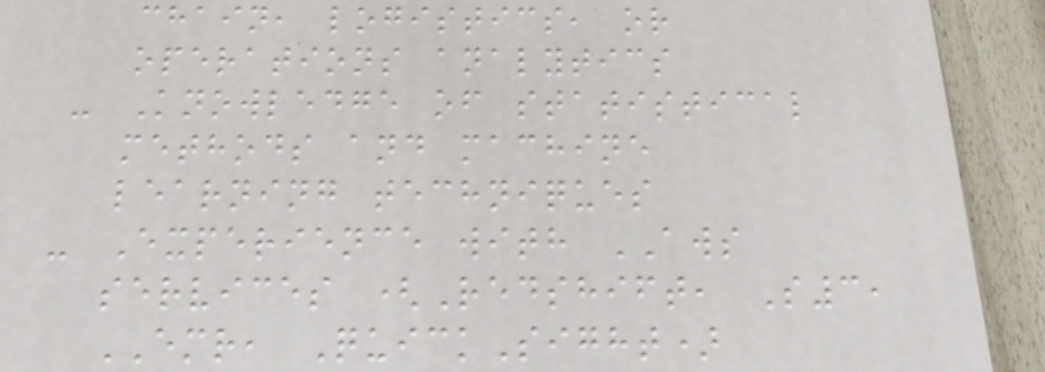chain, logistics, or
operations analytics
- Knowledge of statistical
methods and machine
learning techniques
- Experience with AWS
services (Redshift, S3,
EMR, QuickSight)
